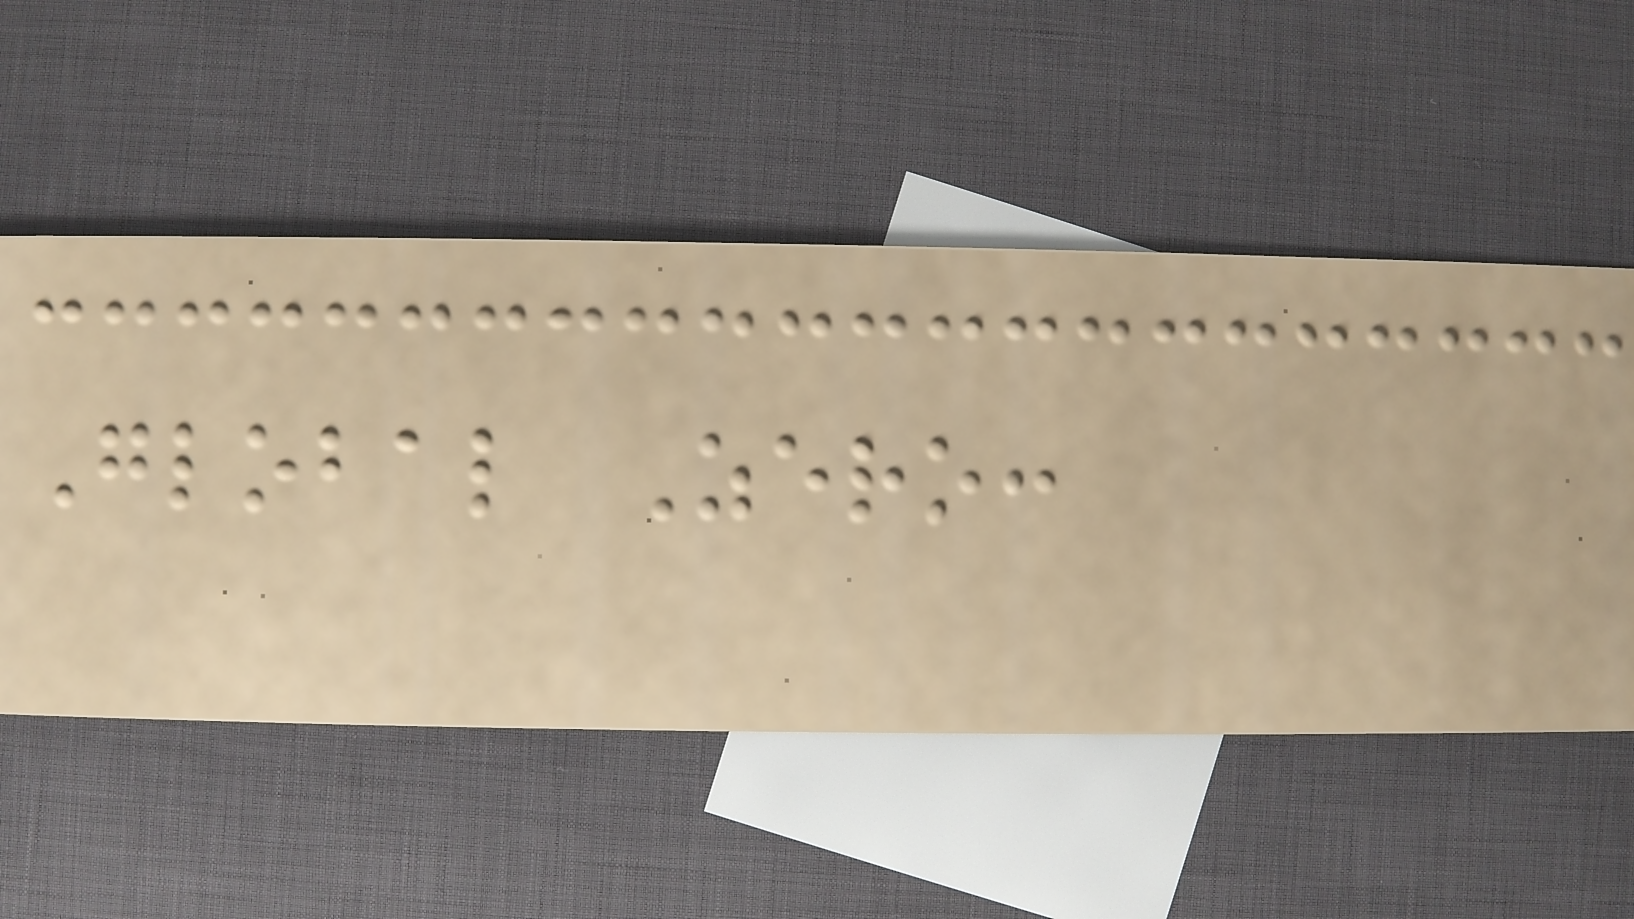Global Zero:
